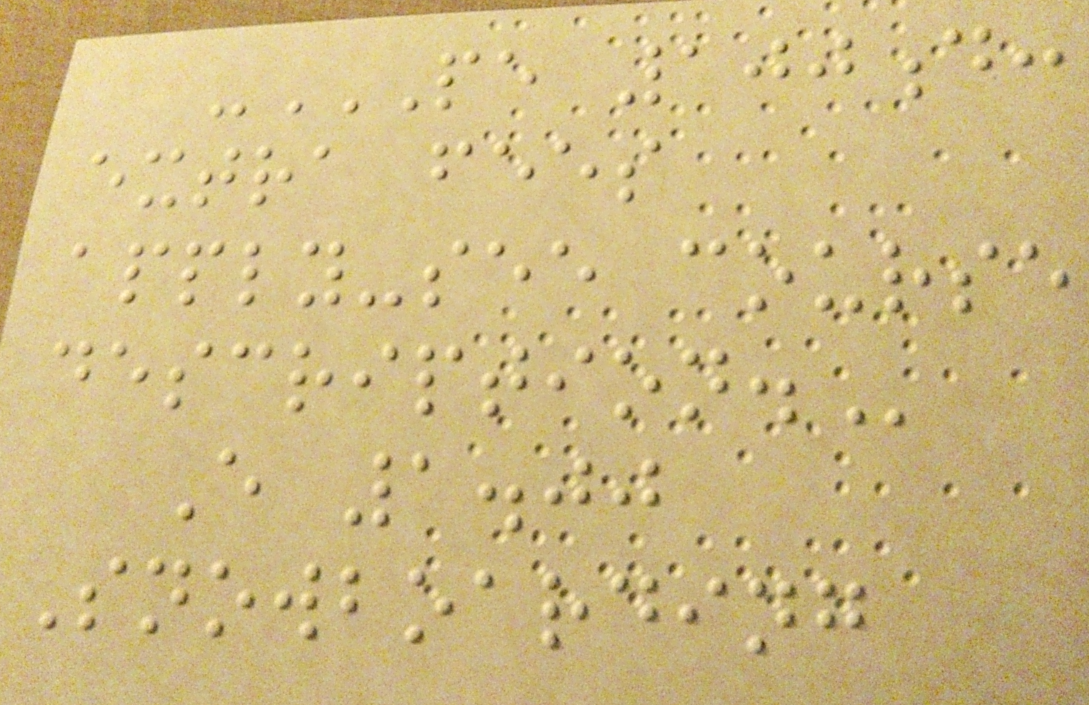-PE 100D:
EXTRA FEES
APPLY-SEE COURSE
DESCRIPTION.
E 1.00
Snowboarding
